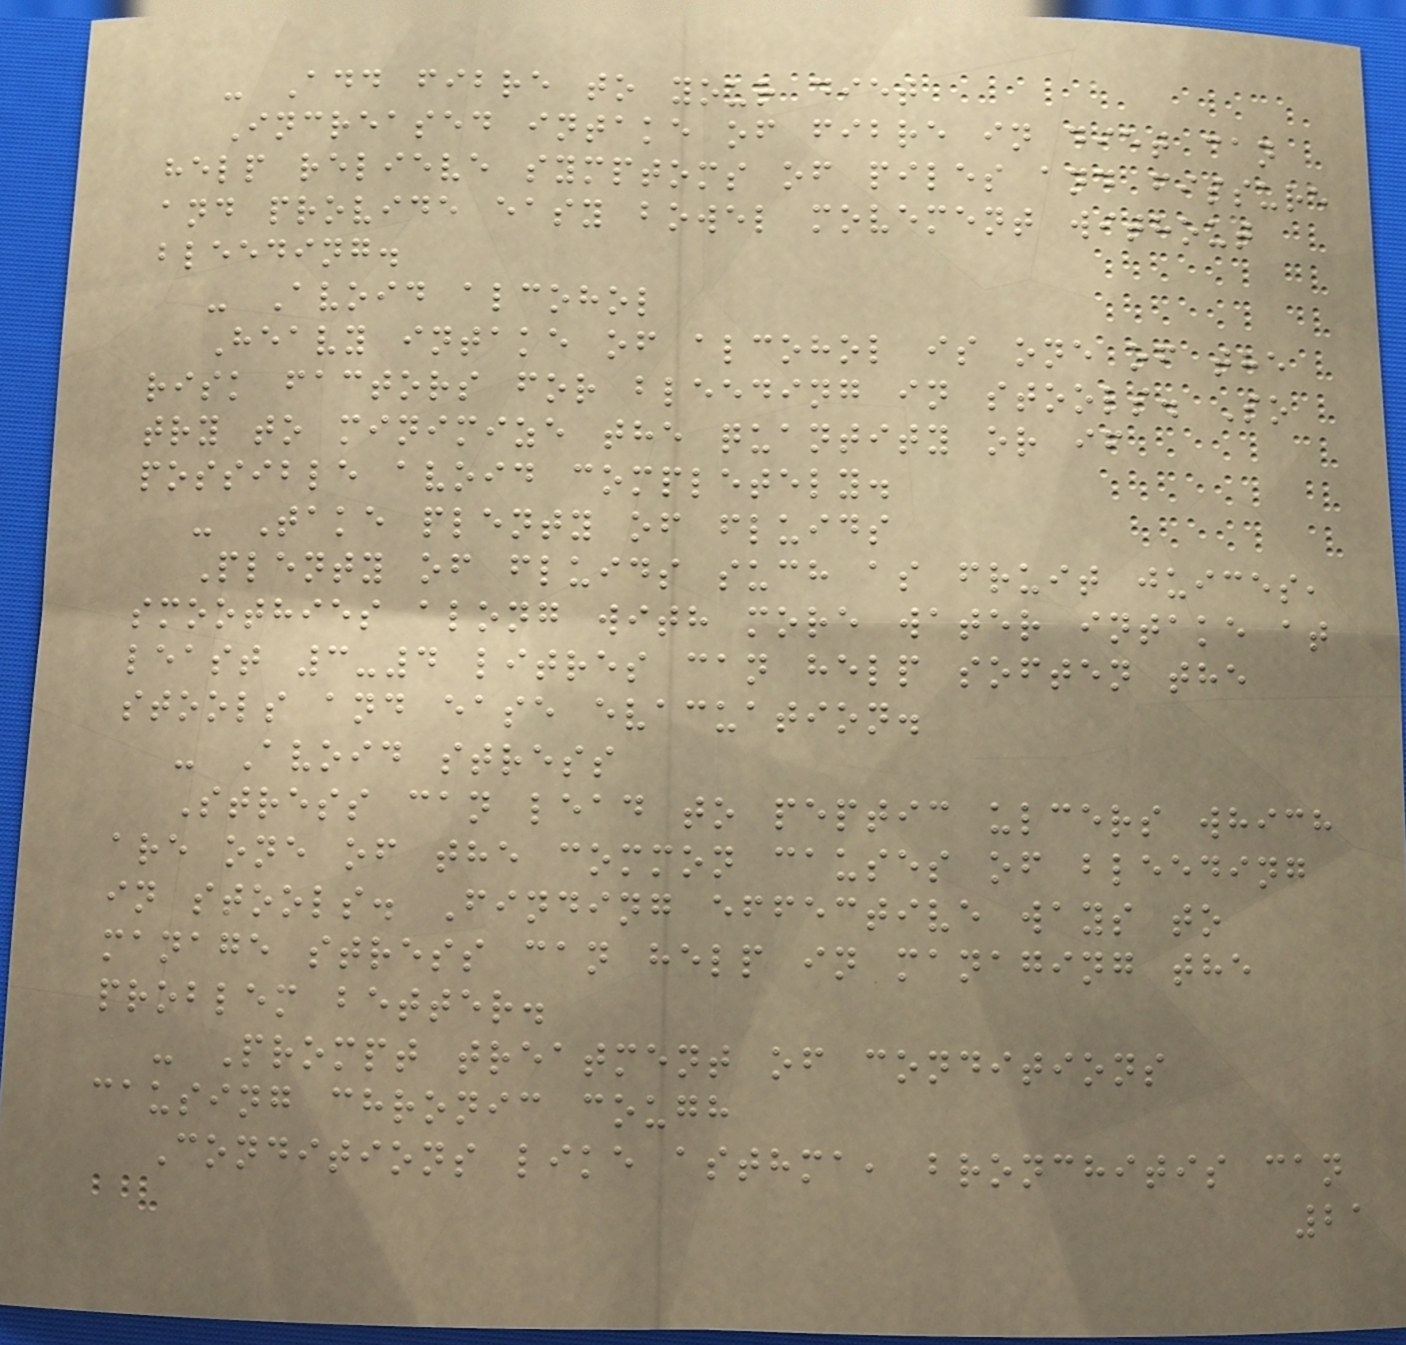- Add fibre to your diet
Increased intake of fibre in diet can
help relieve symptoms of piles and fissure
and provide easy bowel movement without
bleeding.
- Avoid alcohol
Heavy intake of alcohol is one of the
risk factors for bleeding in stools. So
try to minimize the quantity or if
possible avoid completely.
- Take plenty of fluids
Plenty of fluids such as fruit juices,
smoothies along with more water intake at
least 3-4 litres can help soften the
stools and ease evacuation.
- Avoid stress
Stress can lead to peptic ulcers which
are one of the common causes of bleeding
in stools. Finding effective ways to
manage stress can help in managing the
problem better.
- Prompt treatment of conditions
causing chronic cough
Conditions like asthma, bronchitis can
21
